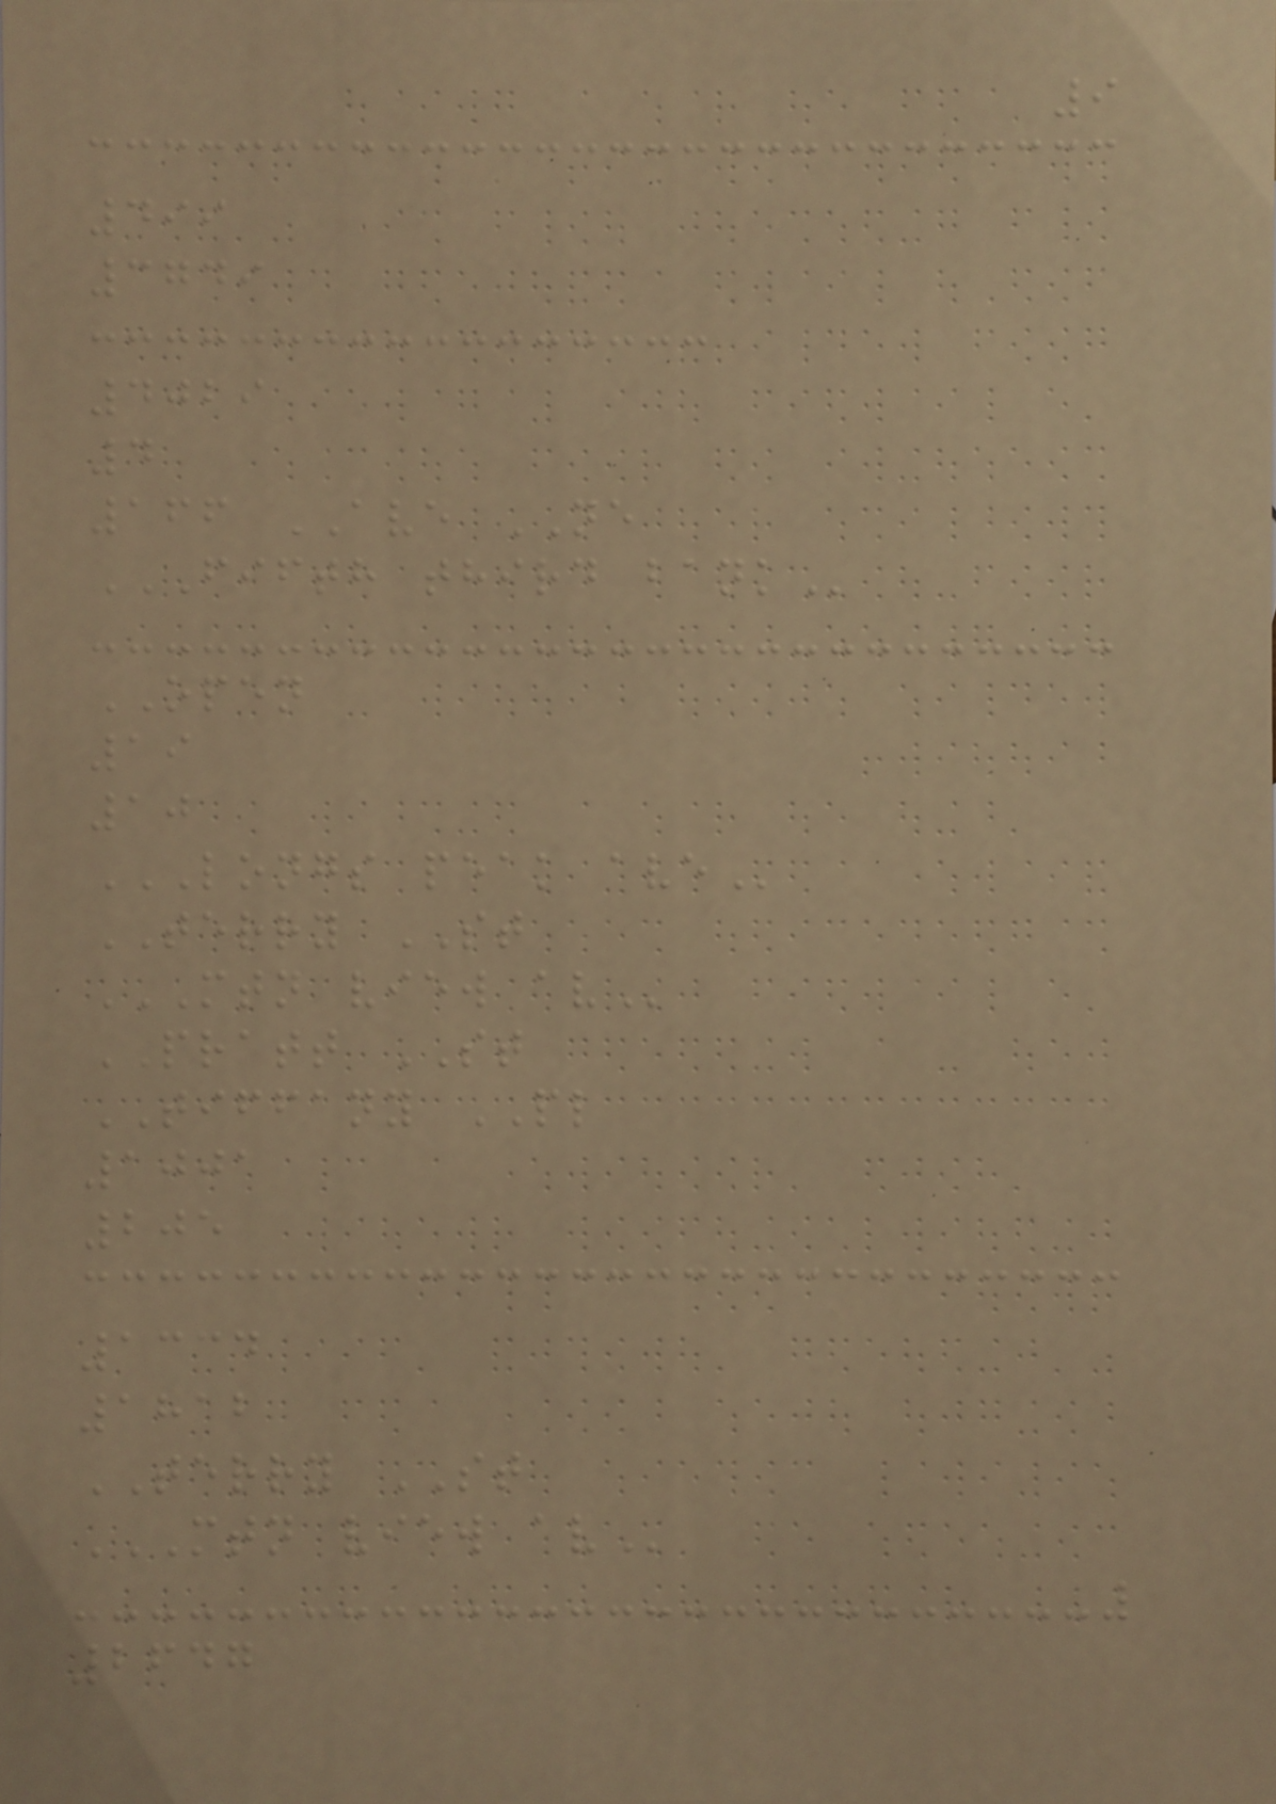9
499
3749
4029
4
166 AVE NE
FIFTH THIRD BANK
OPEN
19
10
LONGS PEAK AVE
TERRY ST
MTN VIEW AV
PRATT ST
TIFFANY PL
1001
205
1334
1812
TERRY ST
MTN VIEW AV
2647
